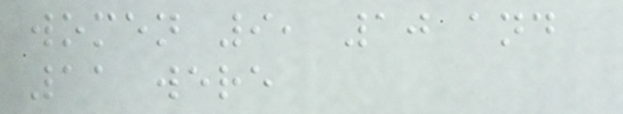women 9, 10 and
11 were
